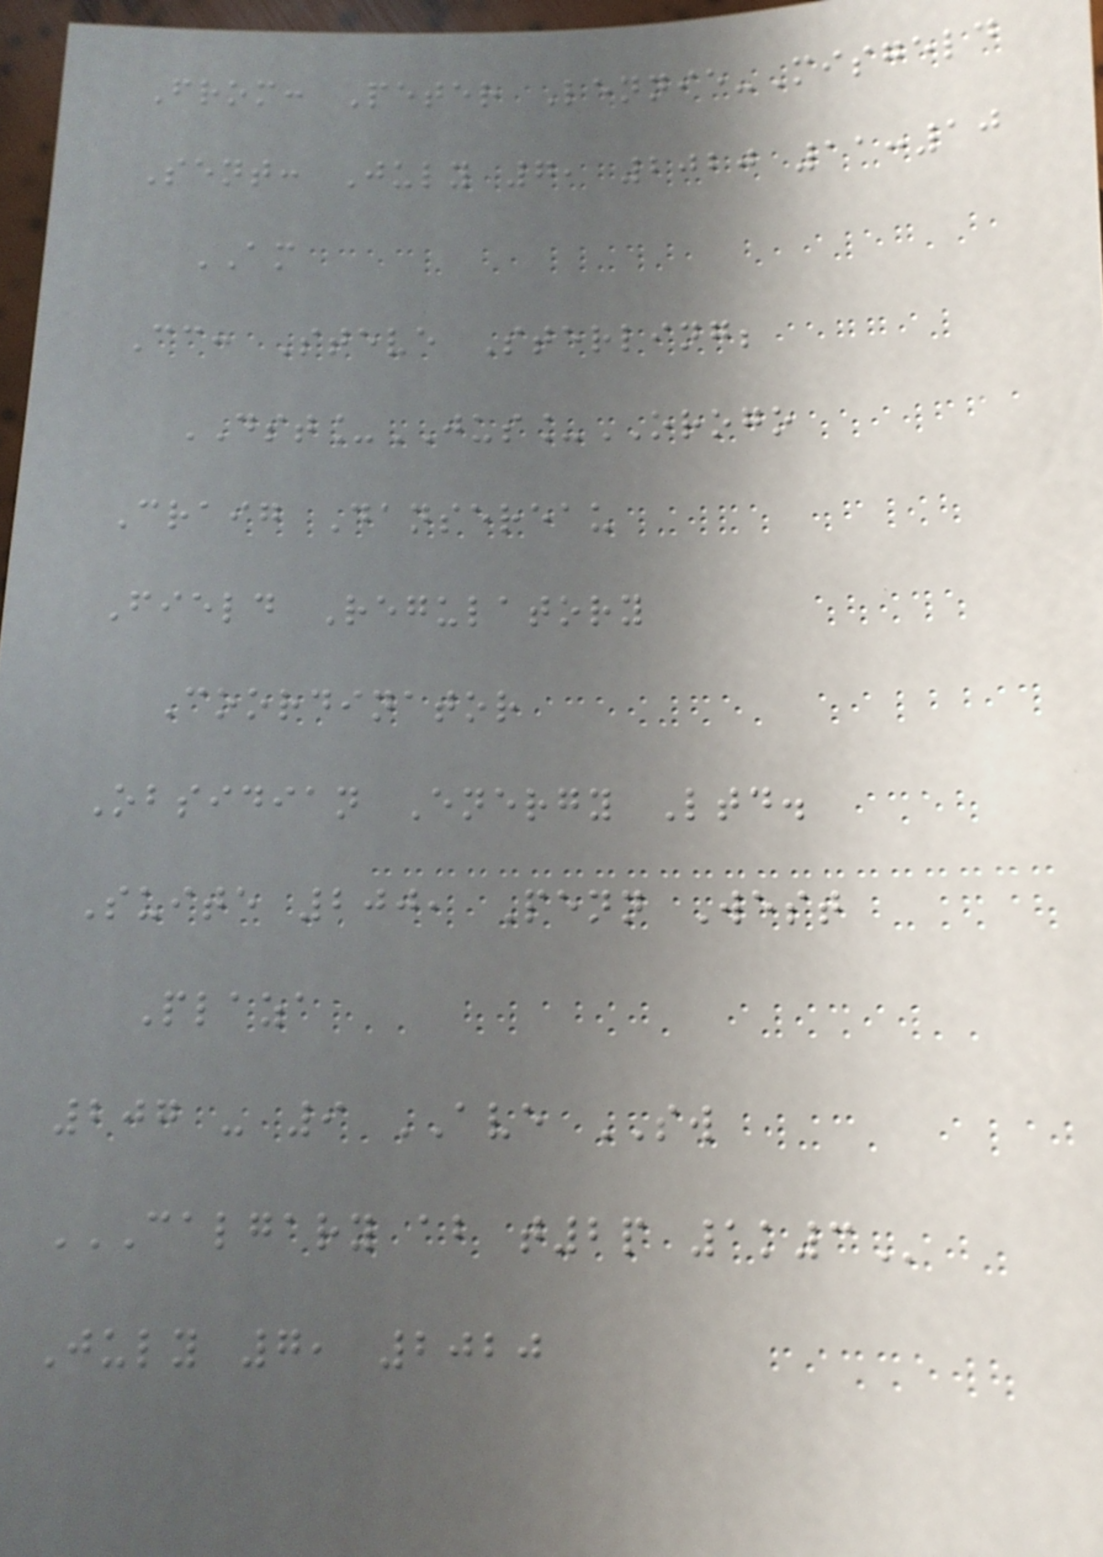From: Peter Lennie-Misgeld
Sent: July 7, 2020 11:10
AM
Cc: Steve Sterling;
DST_JUS_OROGO
Craig Dansereau
Field Regulatory
Coordinator
Obsidian Energy Ltd.
Suite 200, Penn West
Plaza
207 - 9 AVE SW
CALGARY AB T2P 1K3
July 7, 2020
